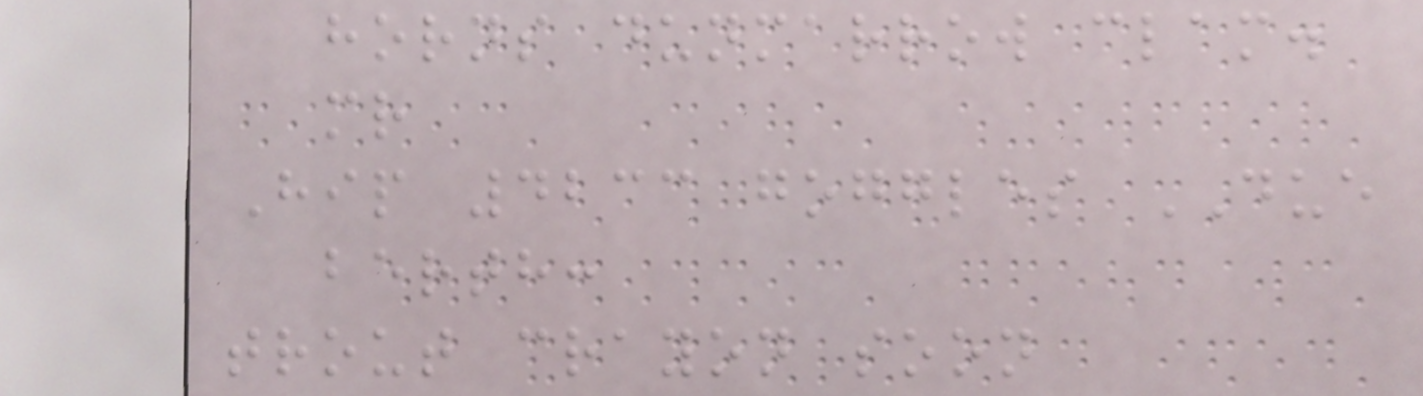horns dunmarrow clam.
mr
Hip 4233 goggles DUE
berth:
trout crayon soon
